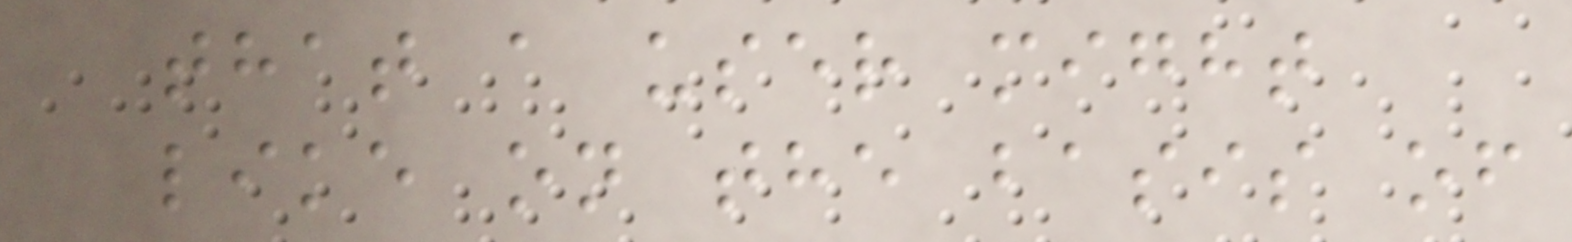that a user might
like on the basis of
